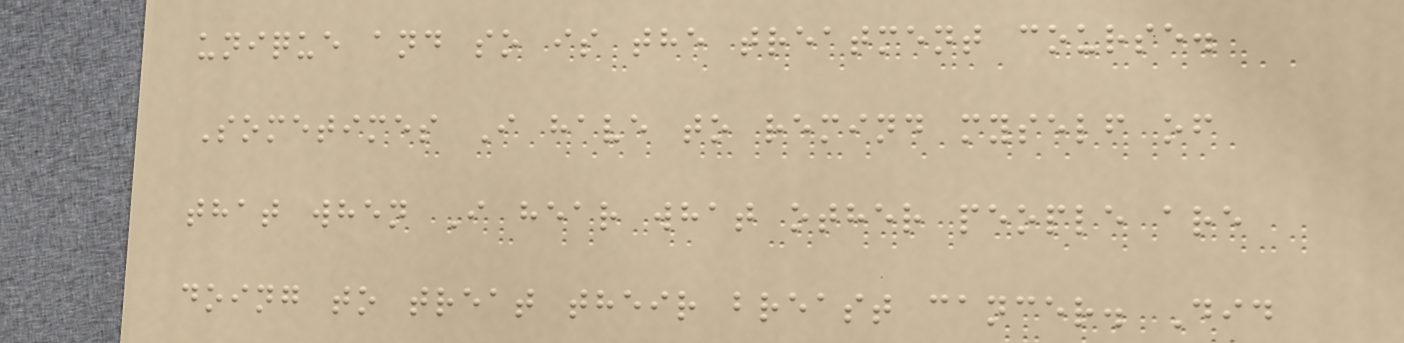unique and so is the treatment course.
Sometimes I have to remind myself of
that when I hear what other people are
doing to treat their breast cancer. Did
